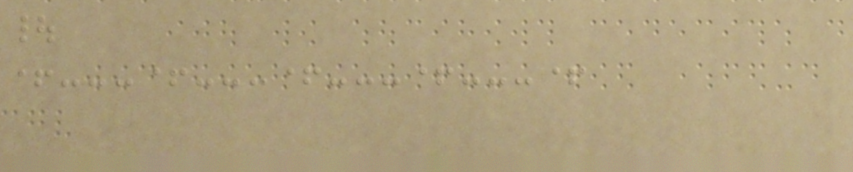|
+---+---+---+---+
